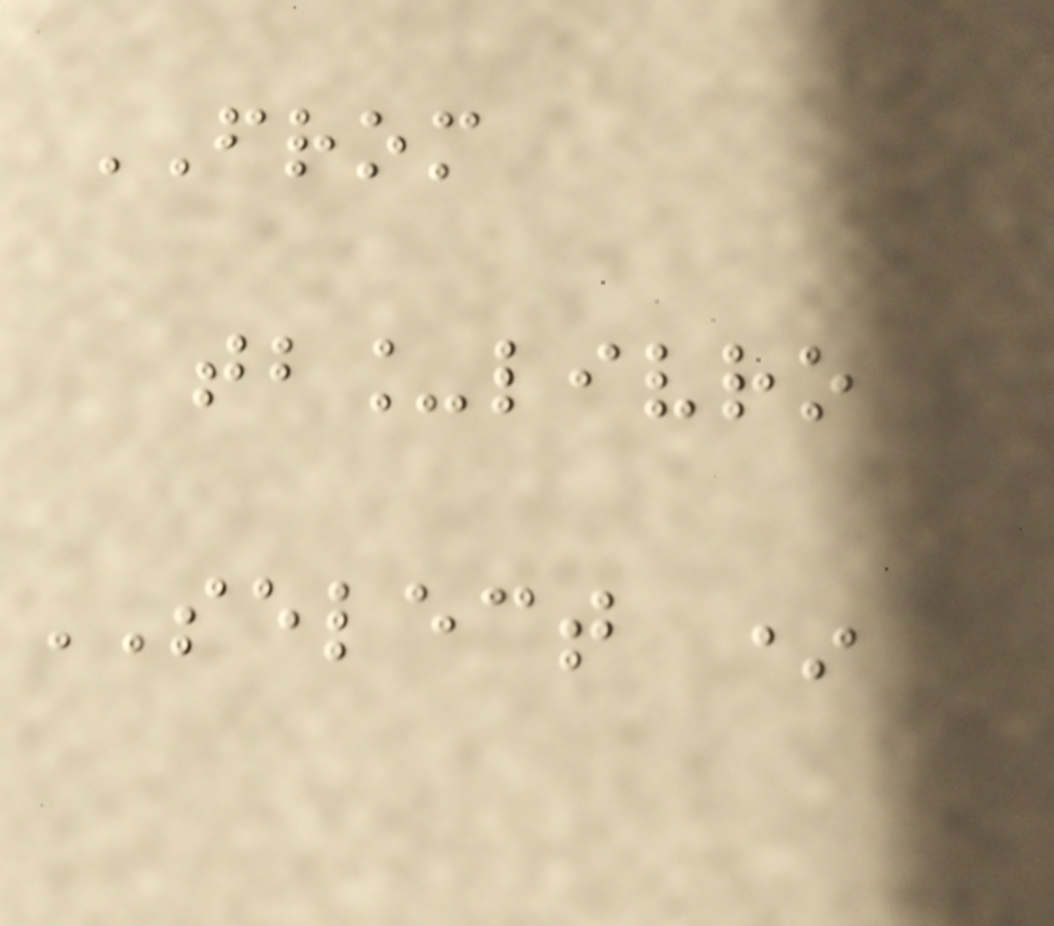FROM
tb_livro
SELECT *
